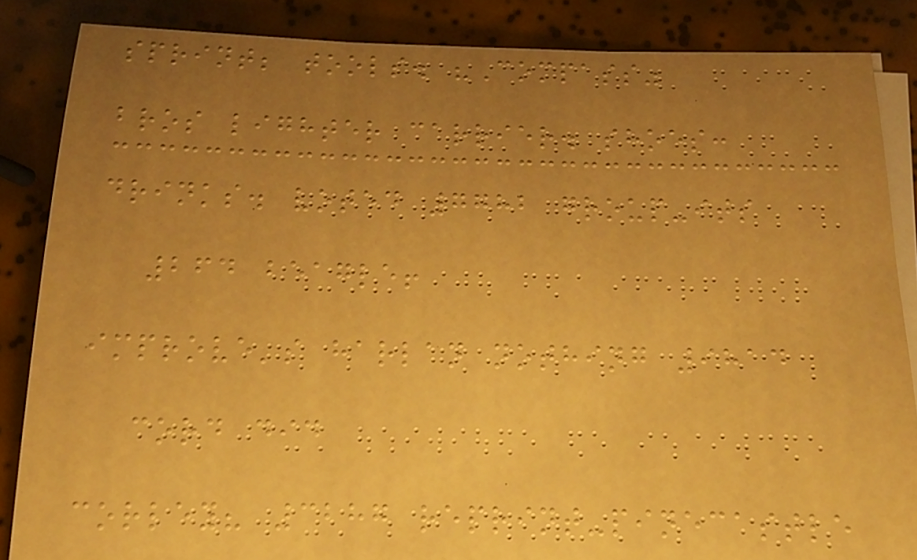sprint; tools. "Compass"
bros lighter carrier. shoes:
drinks. voted 7782 group-its
264 beagle!
improve's harlan nothing 9814
cord did
corley? 3287 reprint-pinecastle
